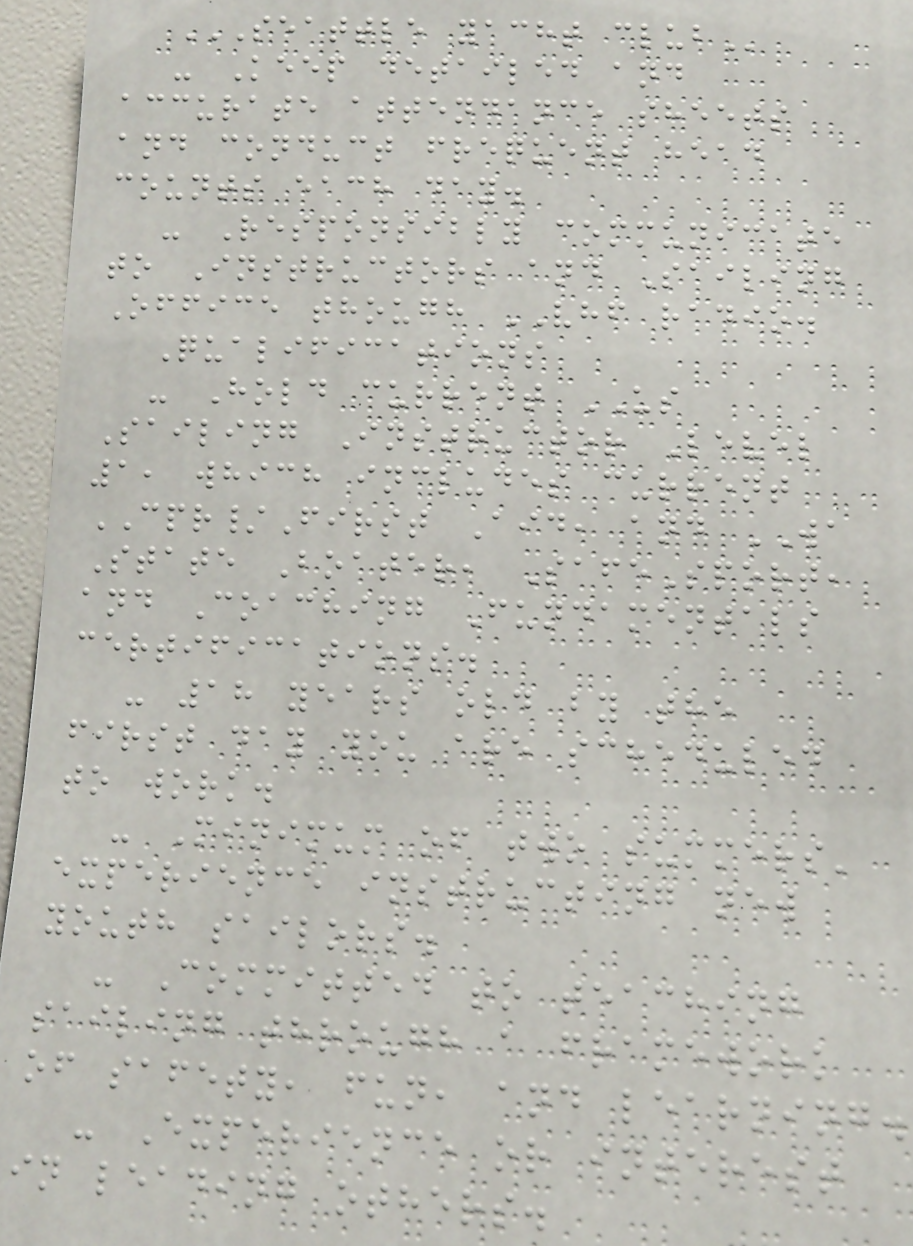SEATTLE YACHT CLUB
- Keep detailed and
accurate attendance sheets
and conduct frequent head
counts each day.
- Responsibly communicate
to Instructors and Sailing
Office though VHF radio.
Qualifications
- Hold current US
Sailing Instructor Level
1, which includes current
CPR/First Aid, and WA
State Boater, SafeSport,
and Coaching Fundamentals
certifications.
- 18 years old by the
first day you are scheduled
to work.
- Minimum of two summers'
experience instructing new
youth sailors.
- Committed to teaching
sailing through a framework
of safety, fun, and learning.
- Experience or interest
in leading others.
